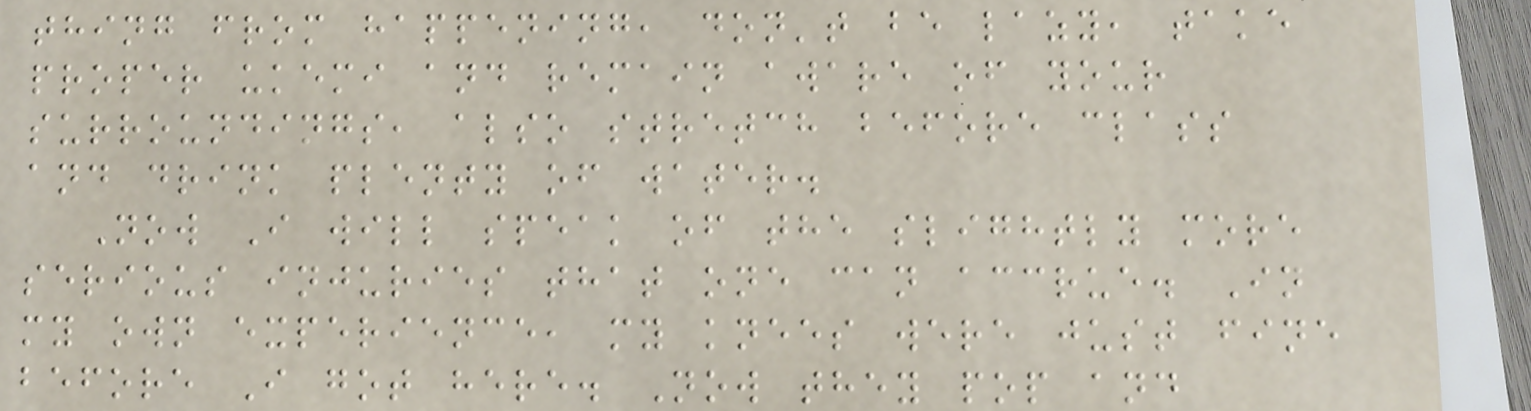thing from happening, don't be lazy, take
proper ukemi and remain aware of your
surroundings, also stretch before class
and drink plenty of water.
Now I will speak of the slightly more
serious injuries that one can accrue. In
my own experience, my knees were just fine
before I got here. Now they pop and
